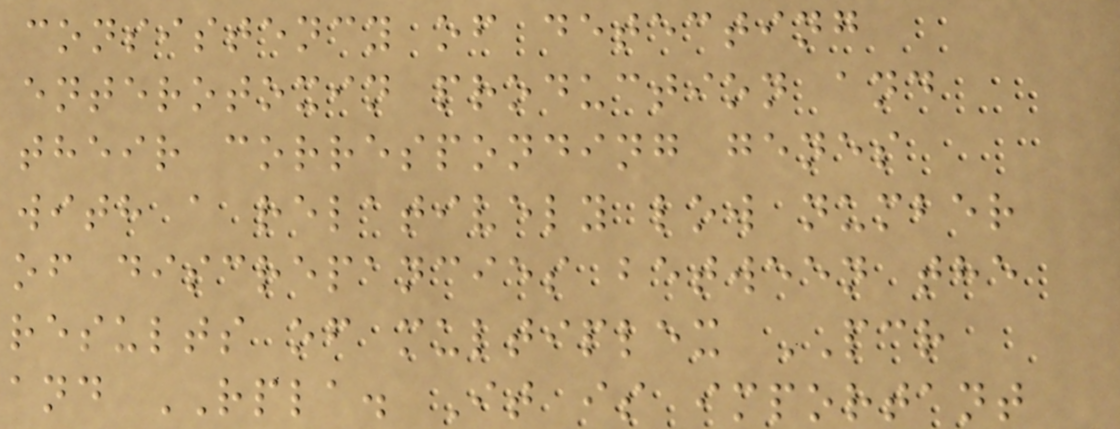consistency of detecting
enterotoxin production and
their corresponding genes
with a relatively low number
of discrepancies between the
results of multiplex PCR
and RPLA. It is important
